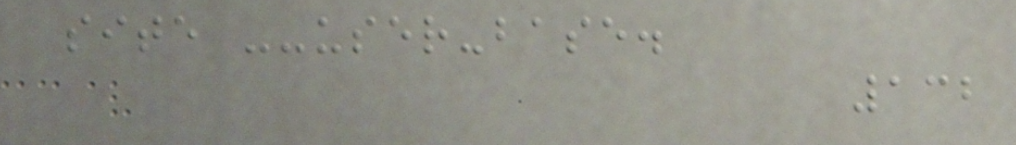site --user-base.
132
